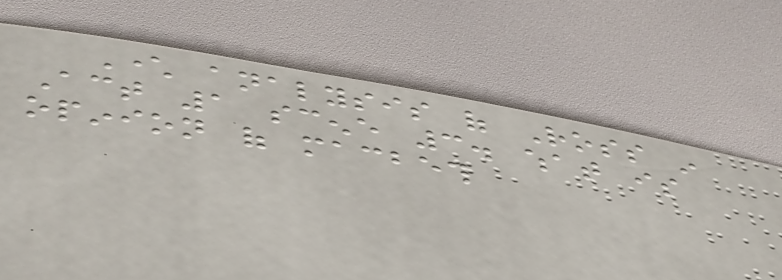Character analysis of Ross in
Act 1 scene 3. what is
opinion of macbeth
